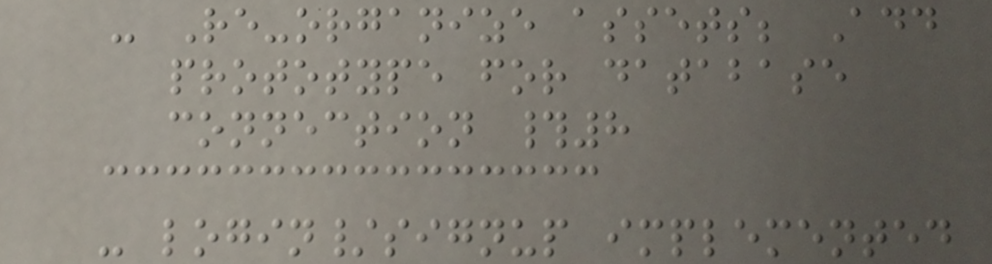- Re-organize assets; Add
prototype for database
connection #8
- login/signup implemented
